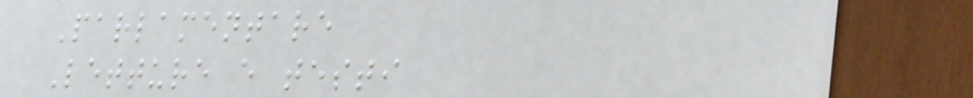Parlamentare
Letture e testi
